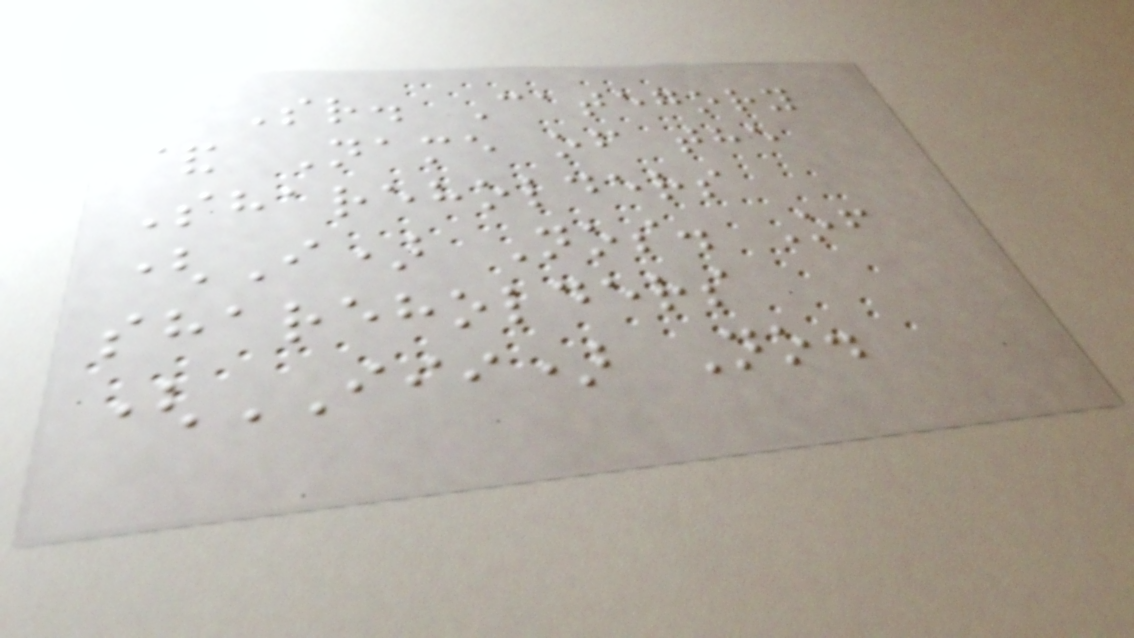Sr. Category
& Name of the
Shareholders
(I) Nos. Of
shareholders
(III) No.
